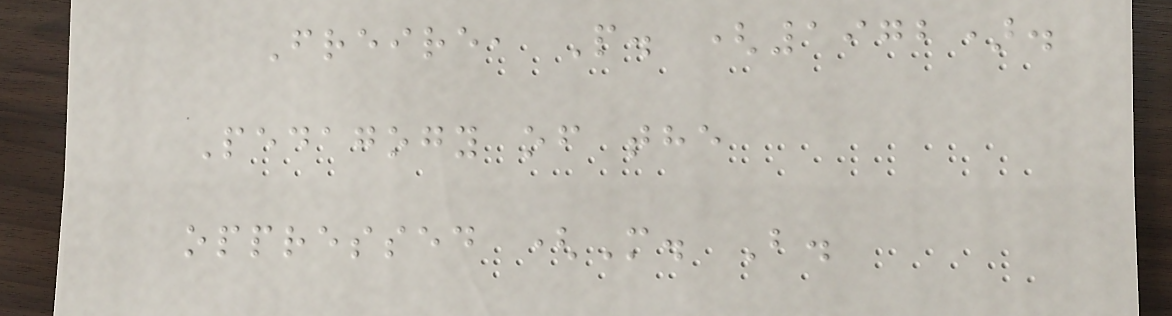Freire, P. (1972).
Pedagogy of the
oppressed (M. B.
